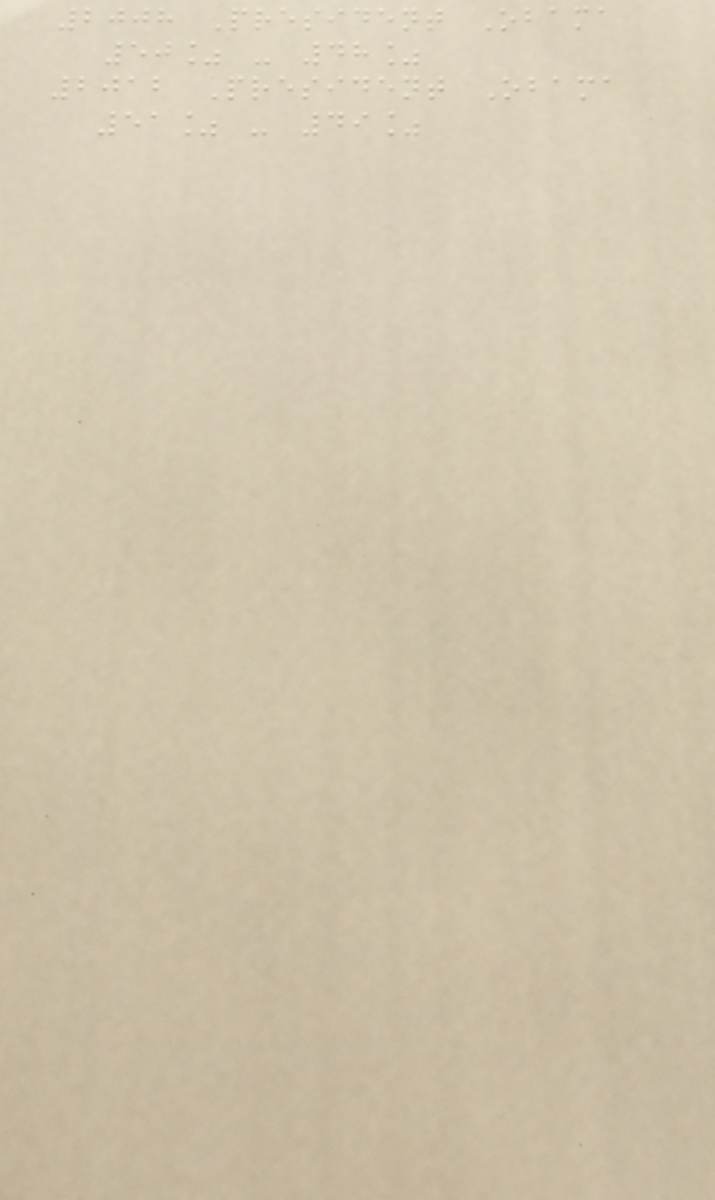2008 President Obama
50% - 48%
2012 President Obama
51% - 49%
